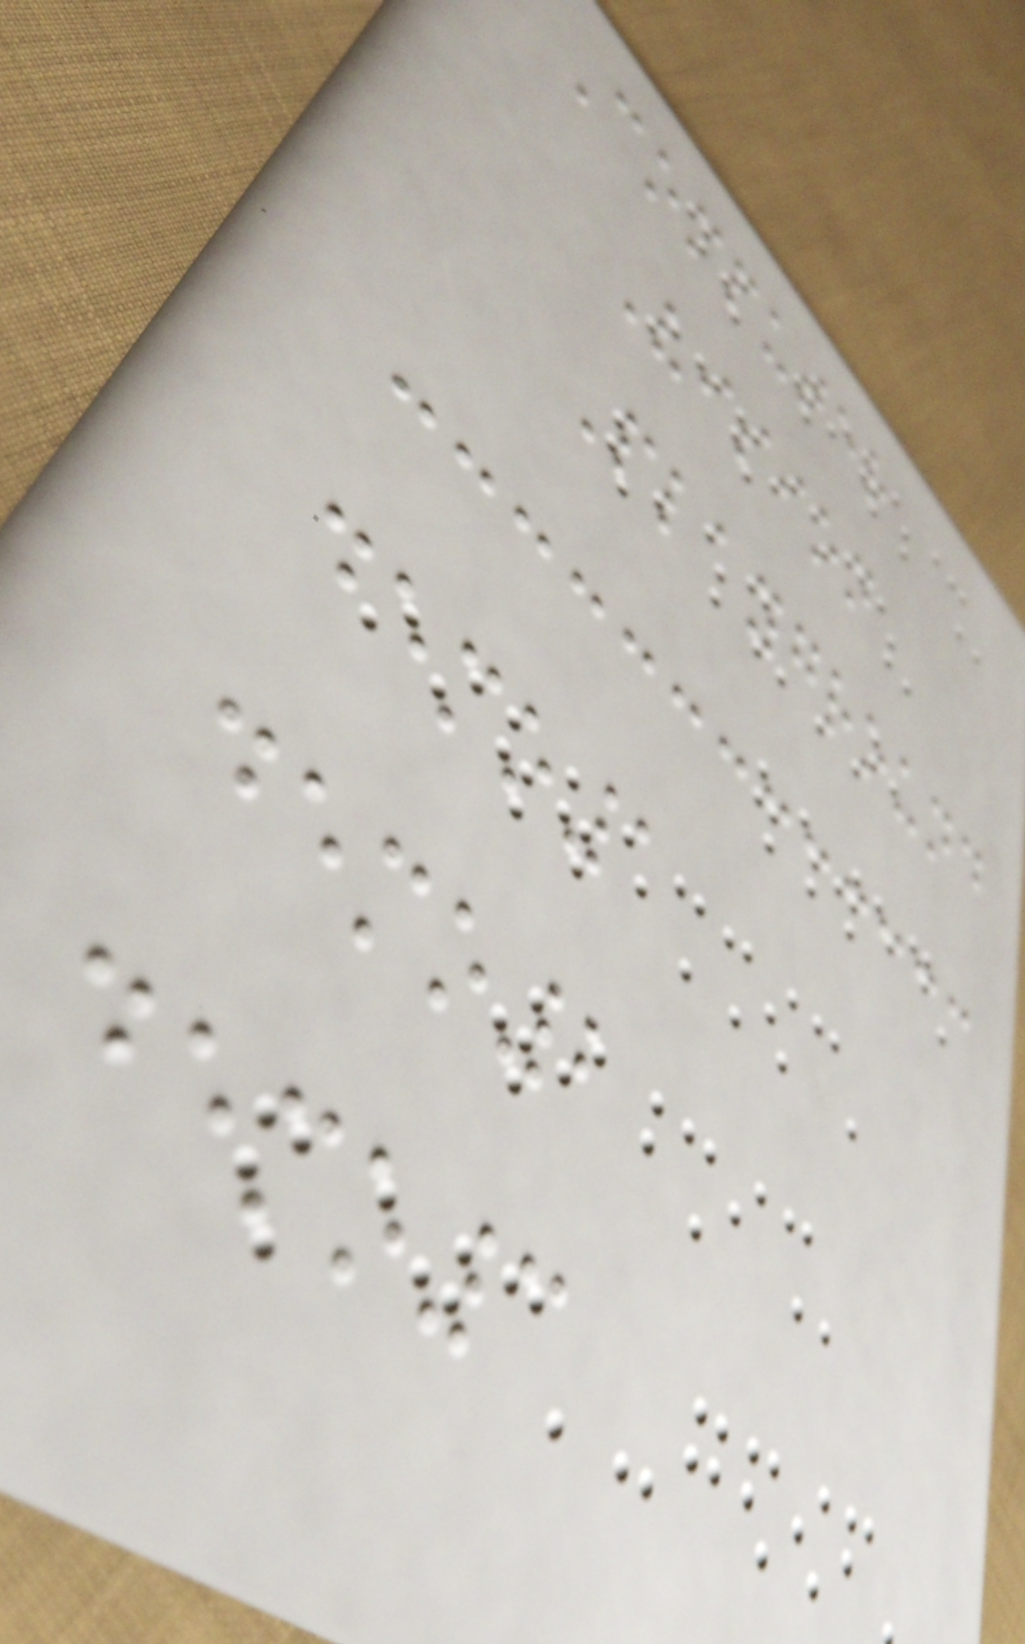Computer
Vision
Playground
demo1
demo2
demo3
